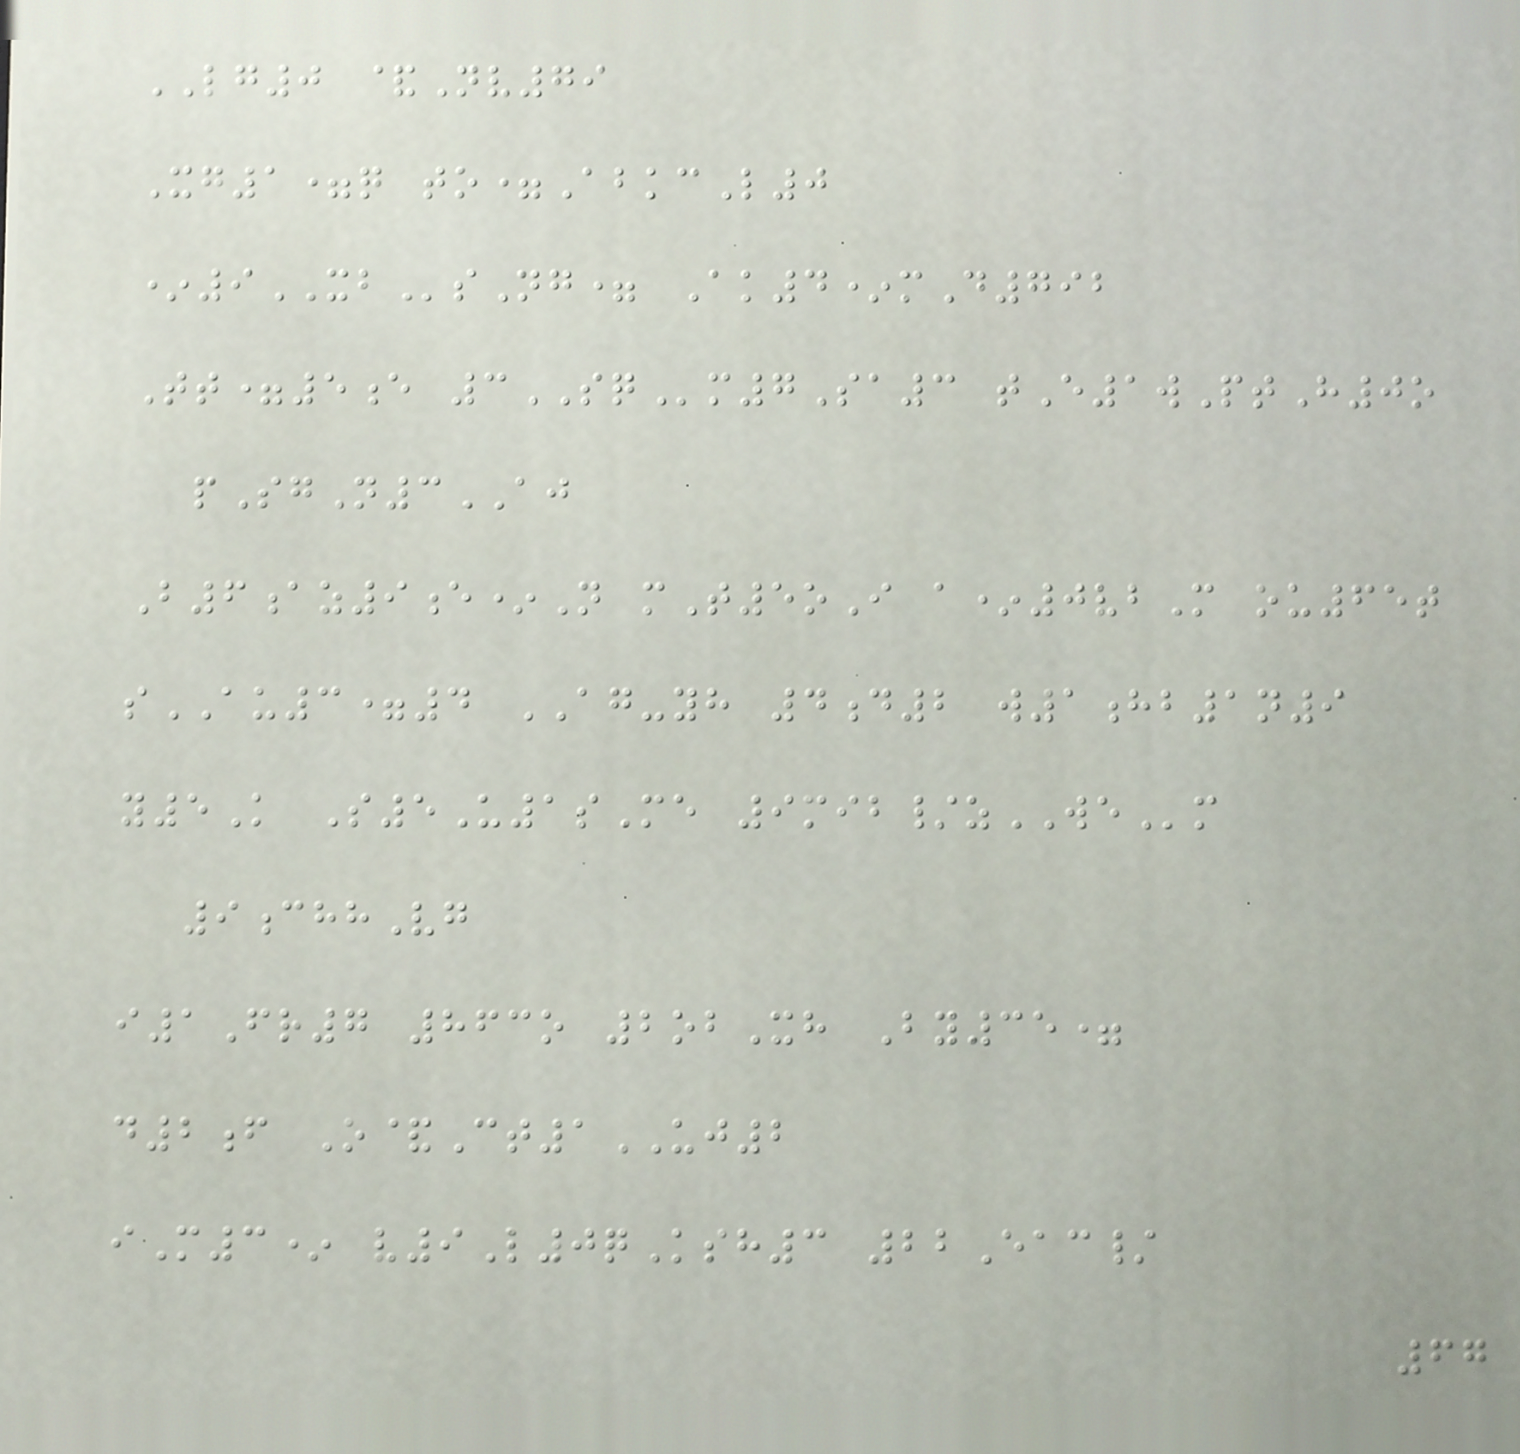LG0 &Nv79
Xg1=q to=AbkcL0
*9XBsNg= Ak4*mD792
Tt=5e 3SQm7Sa3 tE1wPtH0o
pSgN3AJ
B6az9e*N mT5oI a*0vbM ou65t
sAU3=4 AG-yh 4d2 w1hb1n9
y5K S5U1sMe 9mib/zWEm
9chhVg
i1Fr7 863o 2obXh By35=
d2f O&Ct1UJ2
iM3* v9L0qKsh3 22Eac/
67
